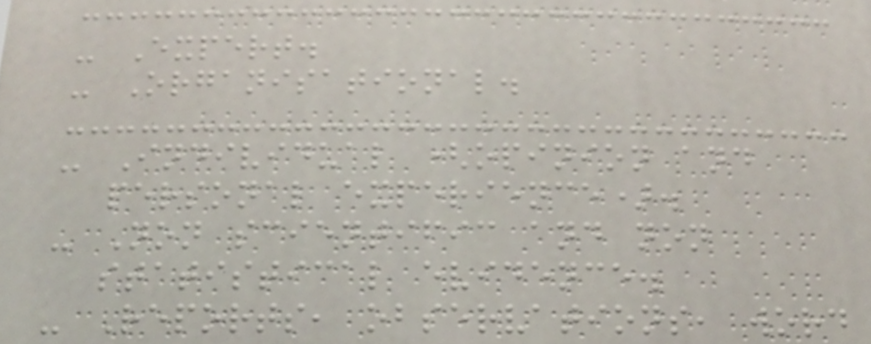- Expert.
- Organisational.
- Individual (opinion and
personal experience).
- Non scientific and non
statistical evidence.
- Reports, observations, word
